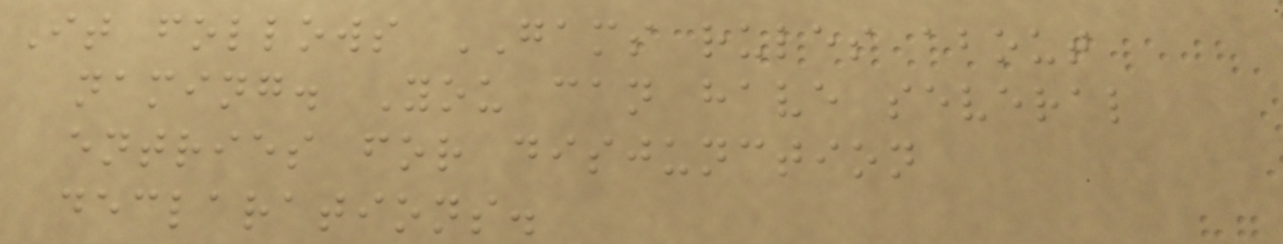It follows GAMS rules about
naming. You can have several
entries for disjunction
declarations.
